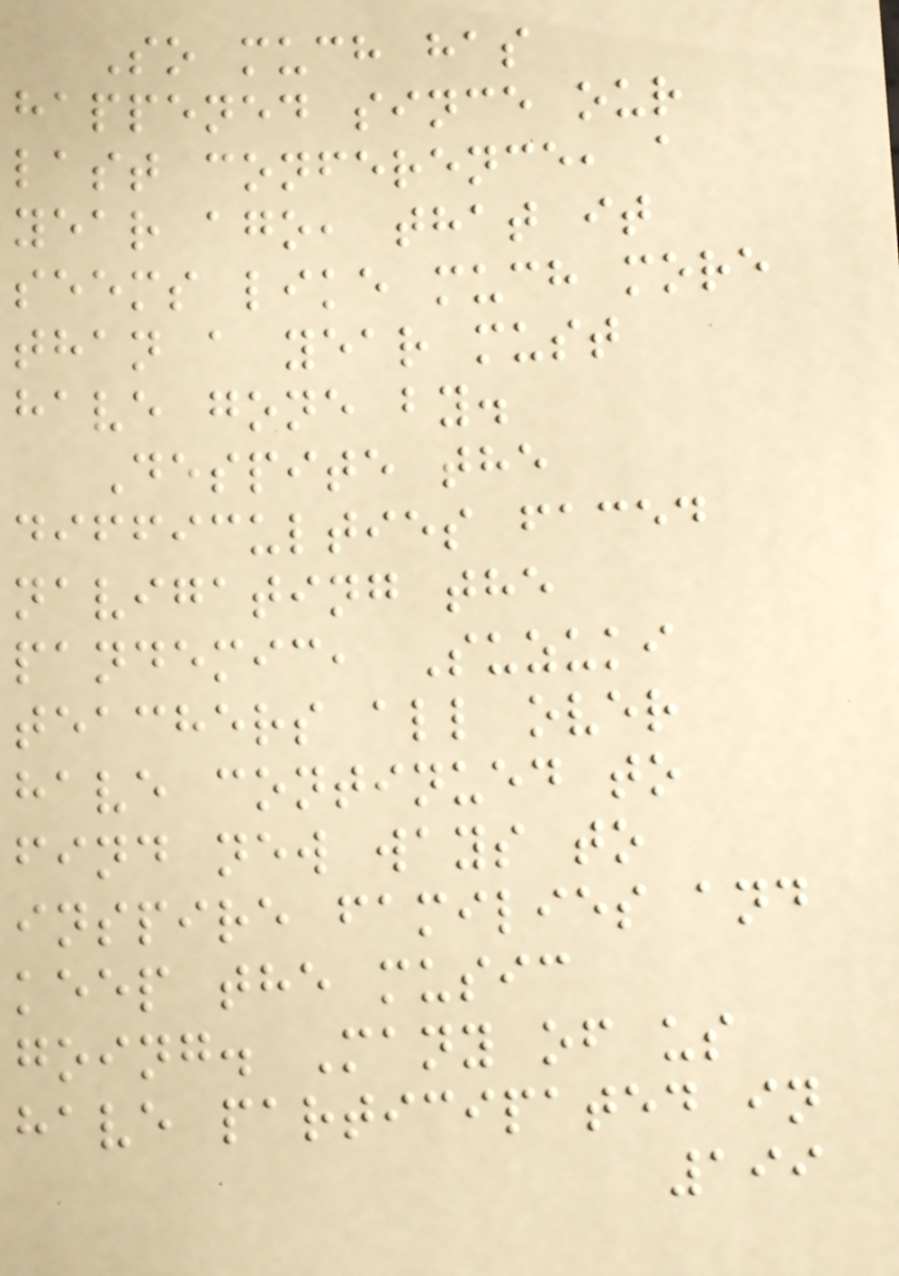So much has
happened since our
last conference, a
year ago, that it
seems like much more
than a year must
have gone by.
Despite the
difficulties faced
navigating the
pandemic, Suzuki
teachers all over
have continued to
find new ways to
inspire families and
keep the music
going. Many of us
have participated in
199
